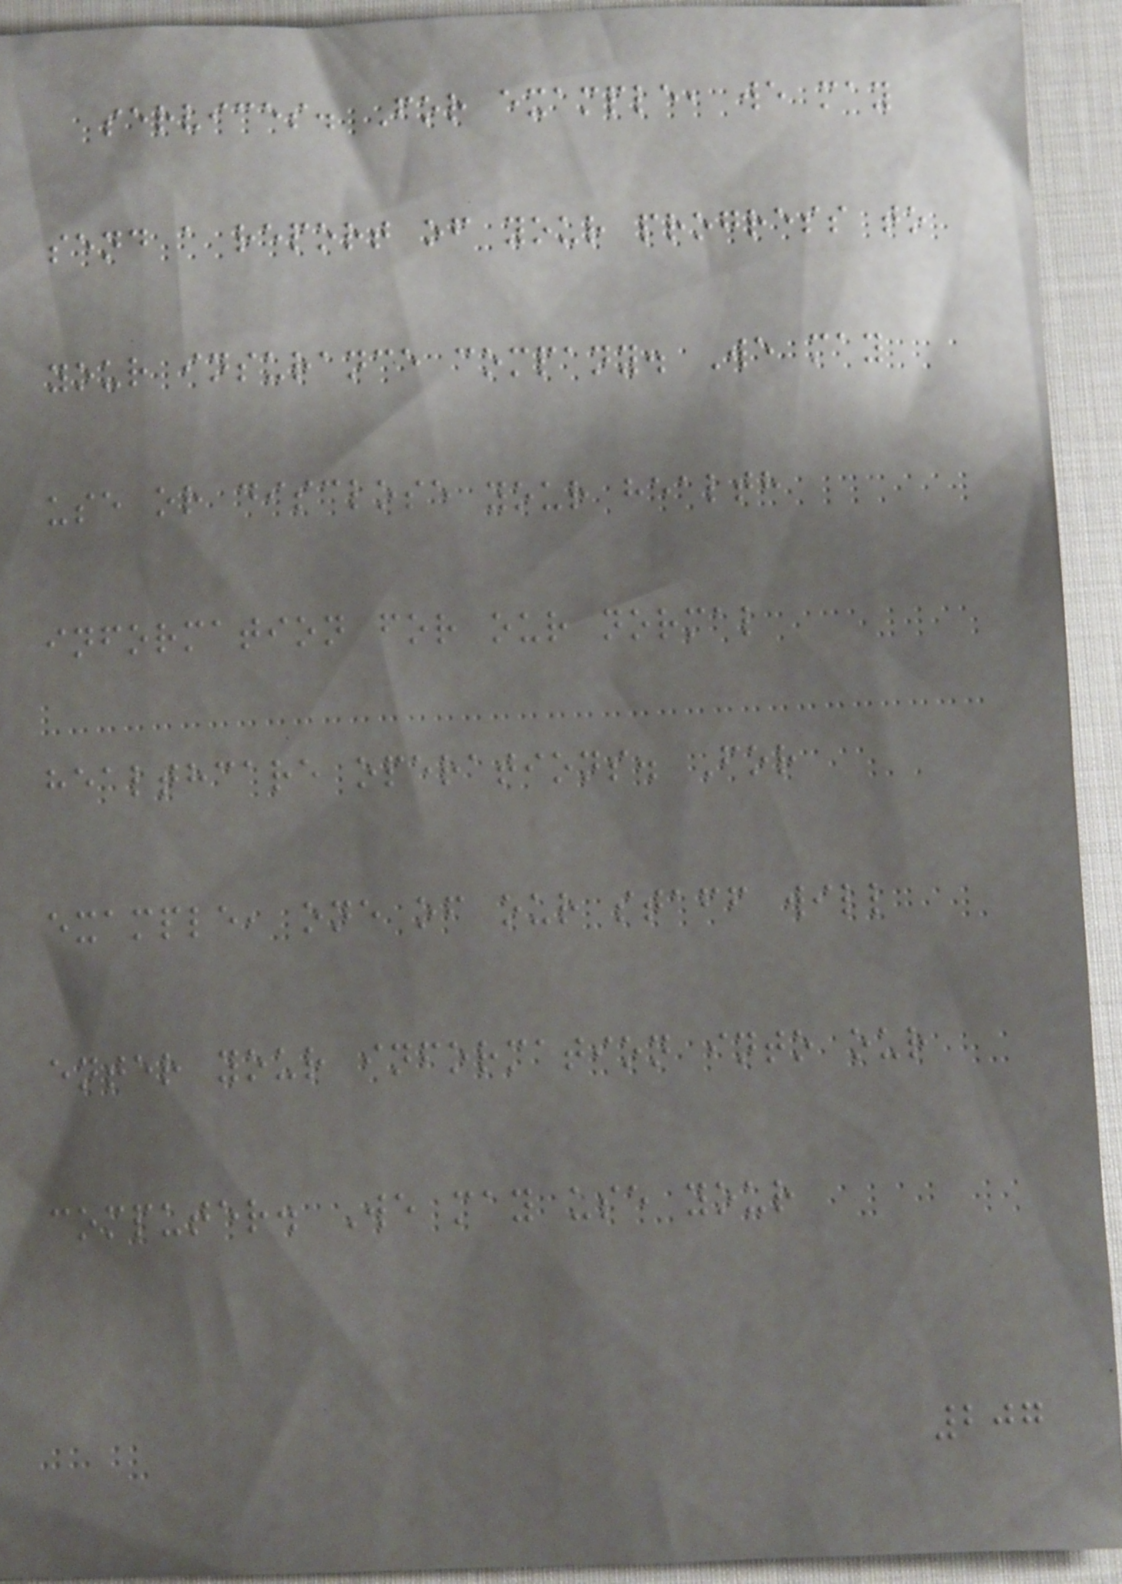services. For example, we may
send a report of your progress to
your insurance company. We may
use or disclose your health
information for our normal
healthcare operations. For
example, one of our staff will
enter your information into our
computer. We may use your
207
